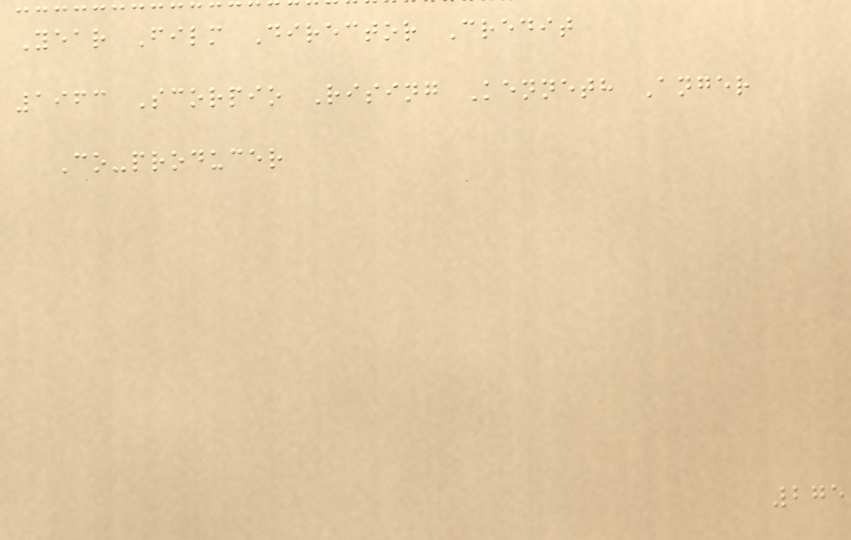Year Film Director Credit
1963 Scorpio Rising Kenneth Anger
Co-producer
275
